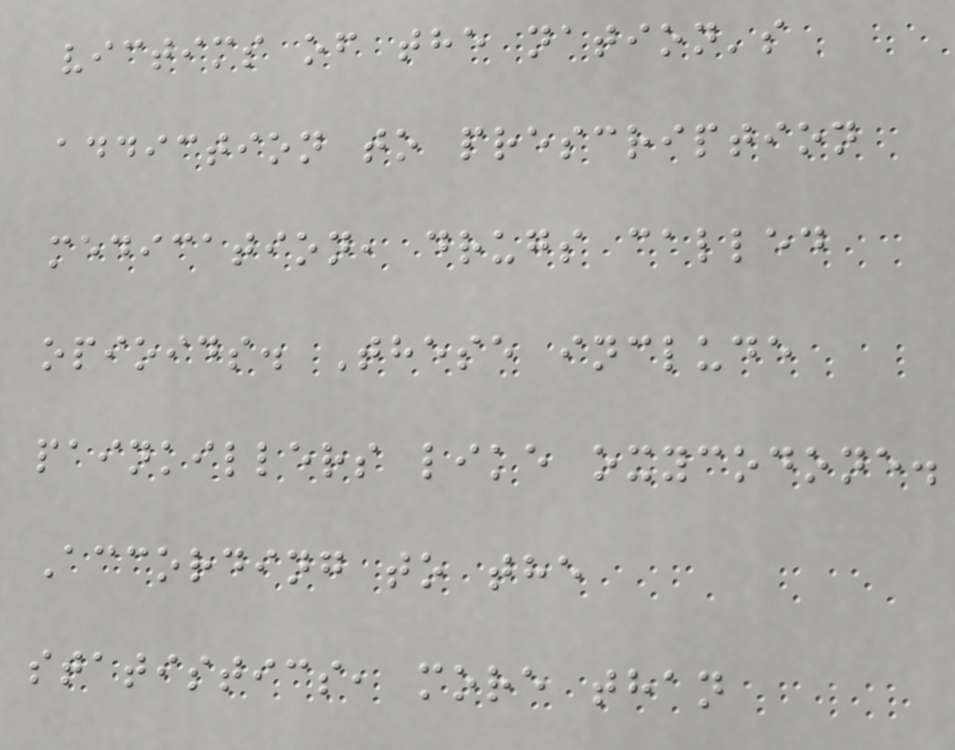victims of the nation's
addiction to prescription
medication, drugs called
opioids. These include
painkillers like oxycodone.
According to the
statistics, more than
